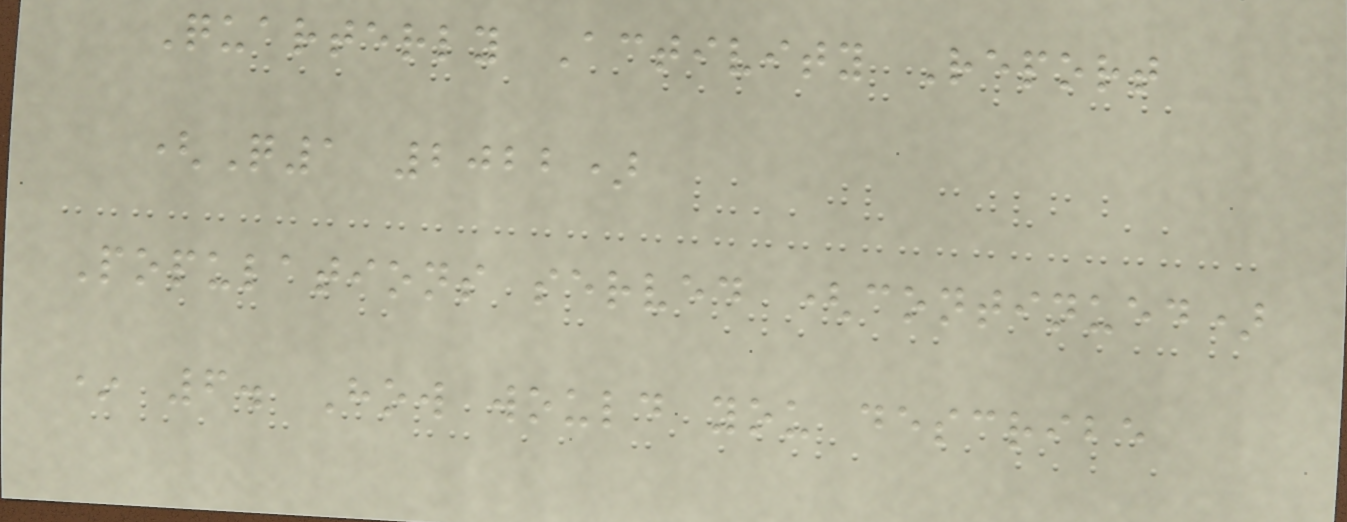Quarterly Activity Report
(Q1 2022)
Populations served (continued)
* 6. How would you describe
